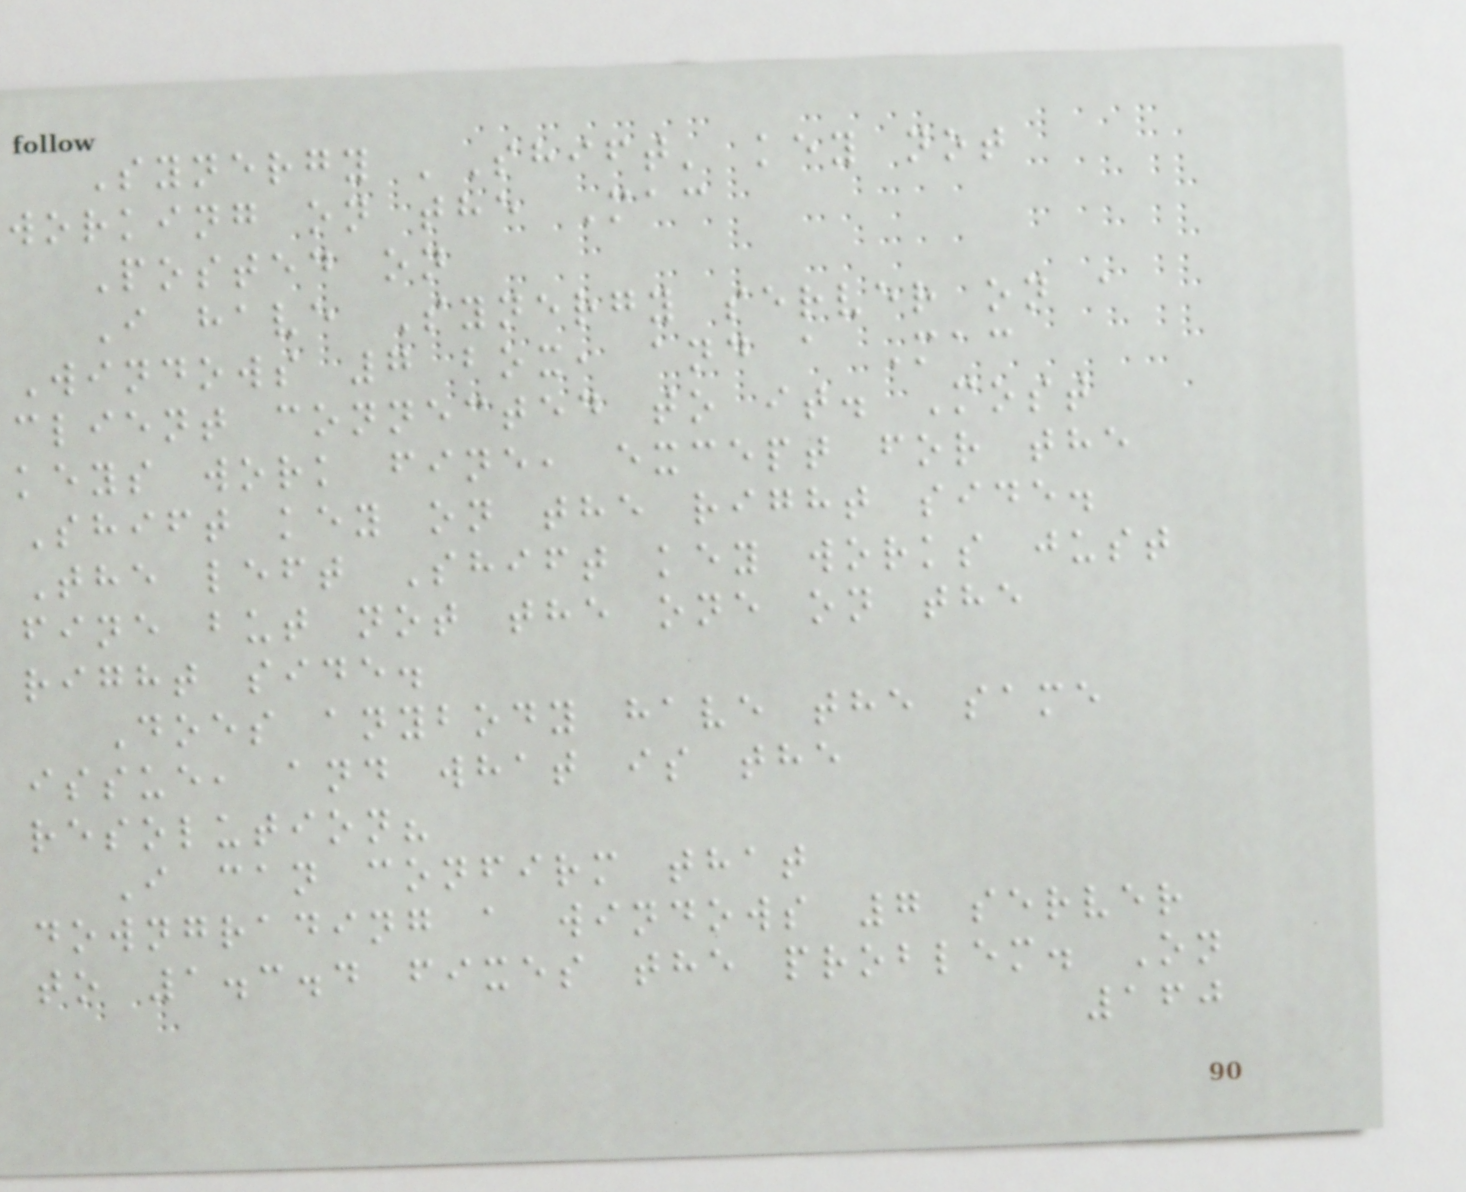Synergy 'Shift' key not
working on the Mac
Posted on
I have Synergy server on a
Windows 7 box, and a Mac
client connected to it. Most
keys work fine, except for the
Shift key on the right side.
The left Shift key works just
fine but not the one on the
right side.
Does anybody have the same
issue, and what is the
resolution?
I can confirm that
downgrading a windows 7 server
to 1.3.4 fixes the problem. On
160
